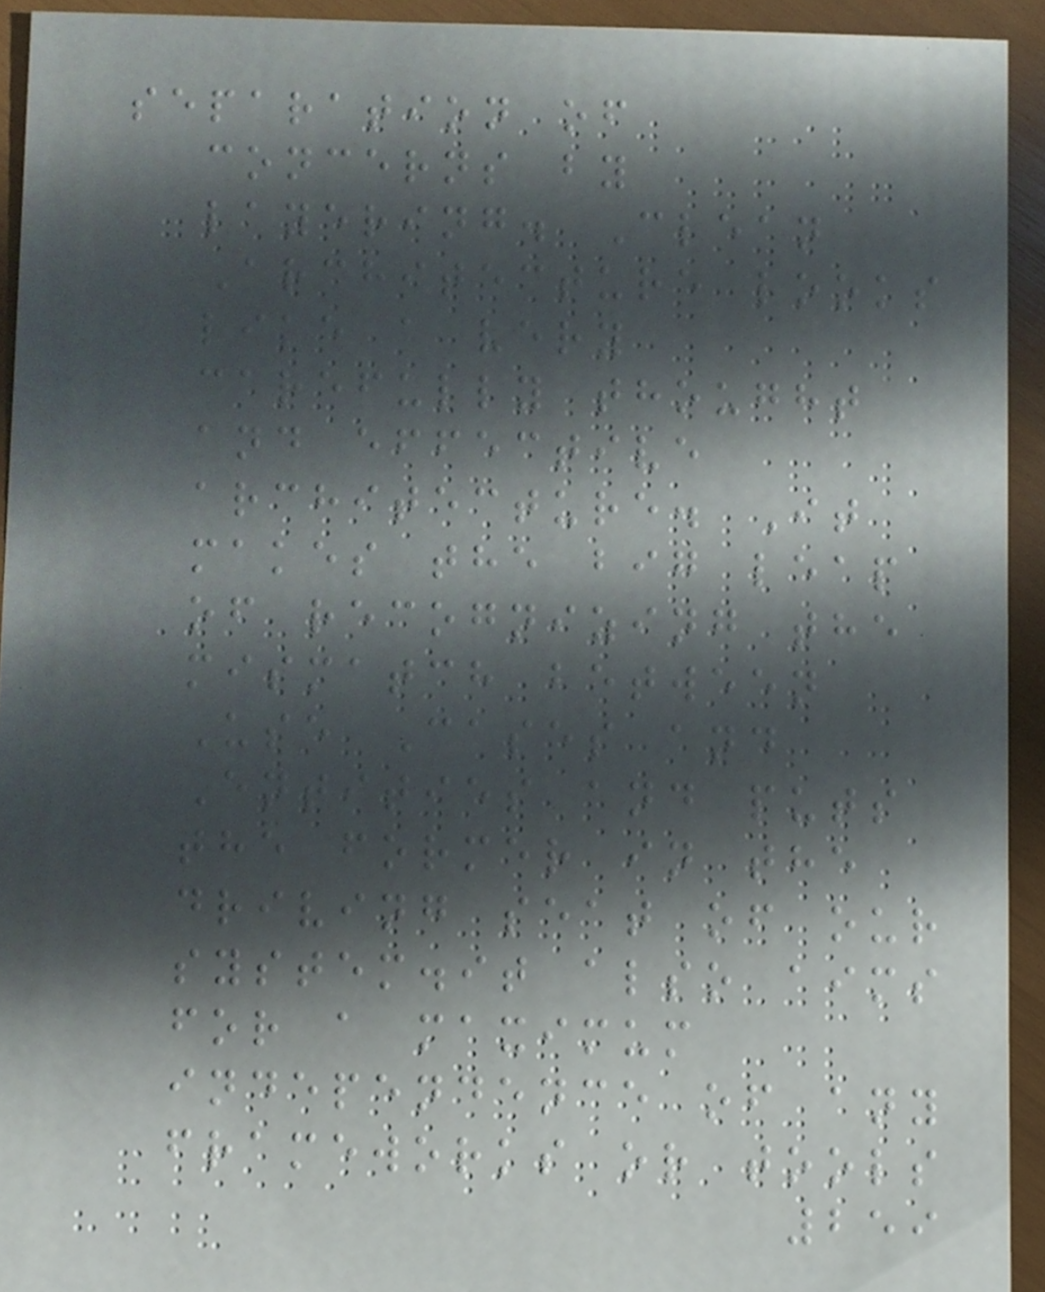separation of
concerns by
layering. Clean
Architecture looks
like a very
carefully thought
and effective
architecture. It
makes the big leap
of recognizing the
mismatch between
Use Cases and
Entities and puts
the former in the
driving seat of our
system.it also aims
for a maximum
independence of any
frameworks or tools
259
